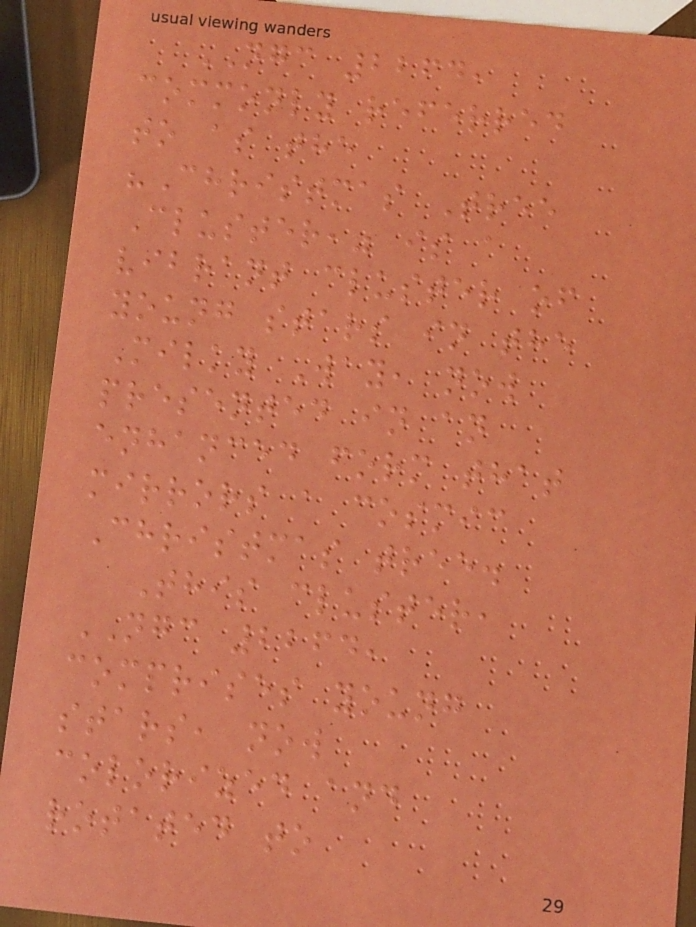NGC 2264,
commonly referred
to as the
"Christmas Tree
Cluster," is a
vibrant cluster of
young stars in the
Milky Way, now
presented in an
enhanced form that
mirrors a cosmic
Christmas tree.
This cluster,
NGC 2264,
comprises young
stars, now
colorized and
rotated to
